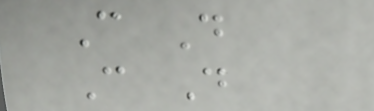C D
C D
